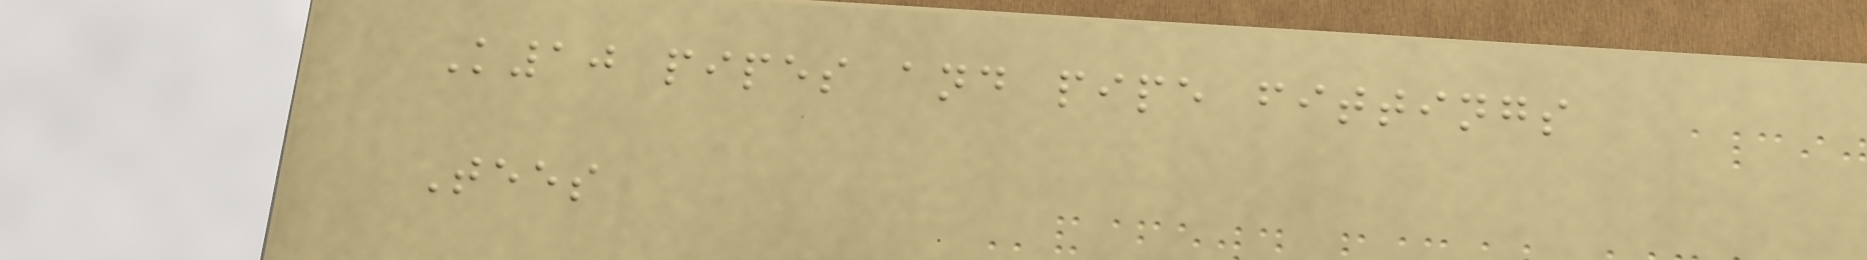K10 pipes and pipe fittings
Tees
